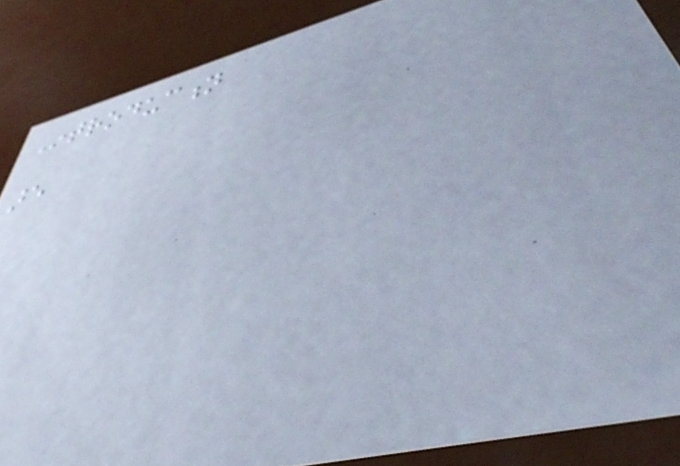Introduction
are
